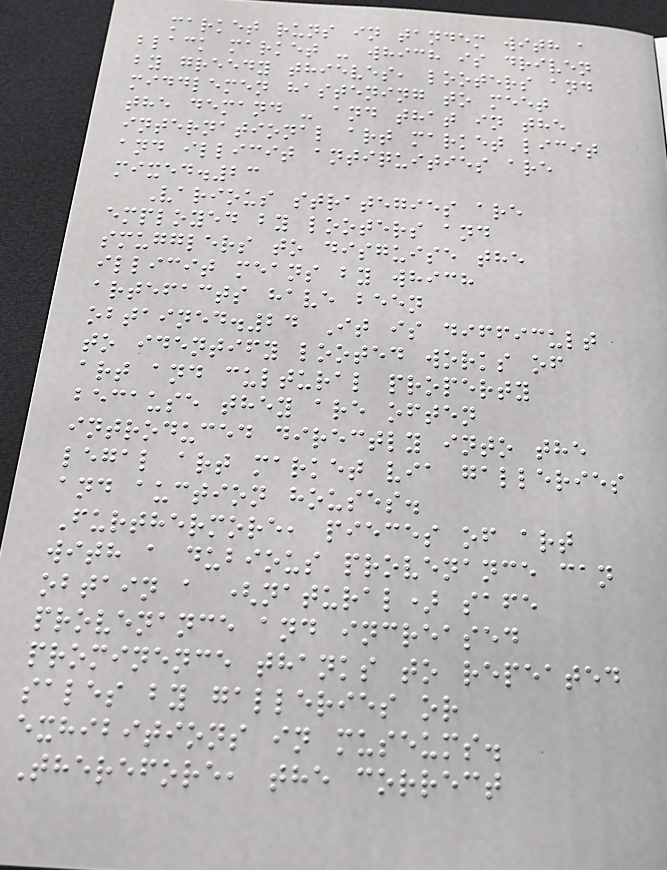market runs in tandem with a
black market - which is driven
by greedy thieves, looters and
middlemen hastening to meet
the demand - and that in the
international art market licit
and illicit antiquities are
mixed.23
Various strategies are
employed by looters and
smugglers to disguise the
illicit means by which
artefacts have been
obtained.24 It is difficult
to identify looted works of
art and cultural property
because they are often
introduced directly into the
legal art market via galleries
and auction houses.
Furthermore, pieces of art
with a dubious provenance can
obtain a (natural) safe
provenance and increased
prominence thanks to repeated
sales by galleries or
exhibitions in museums.
Therefore, the correct
